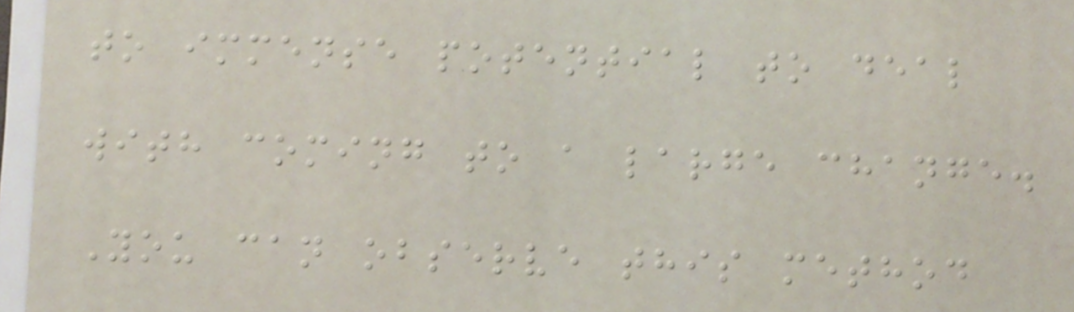to immense potential to deal
with coming to a large change.
You can observe this method
